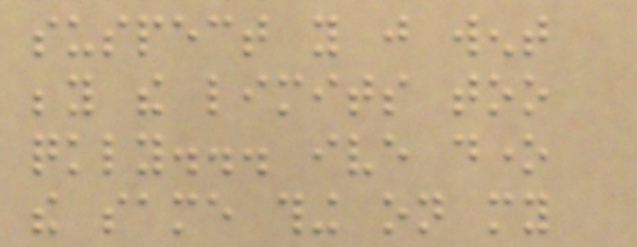suspect you just went
beyond the limits too
quickly... ive done
the same thing on my
